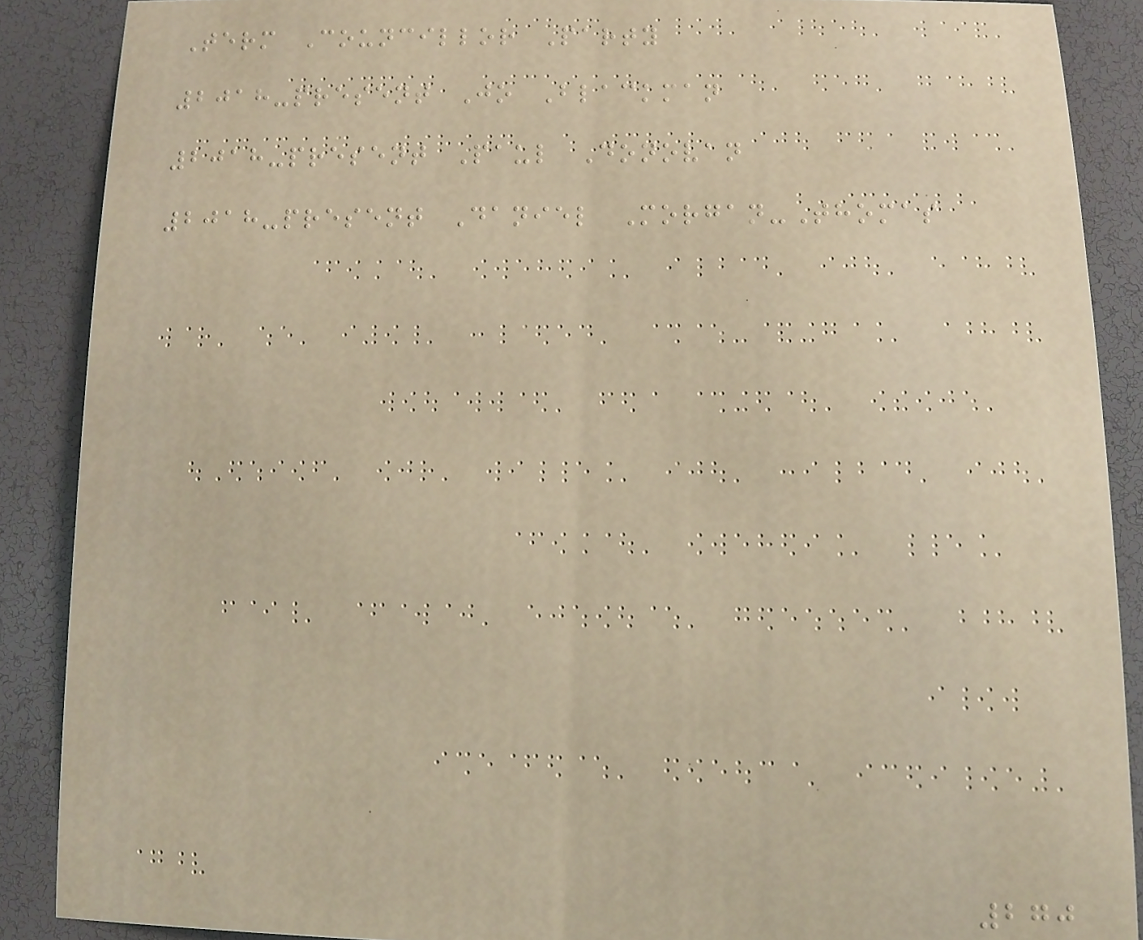Term Councillor Party
2018-present Jo Blackman
2018-present Paul Donovan
2018-present Daniel Morgan-Thomas
270
